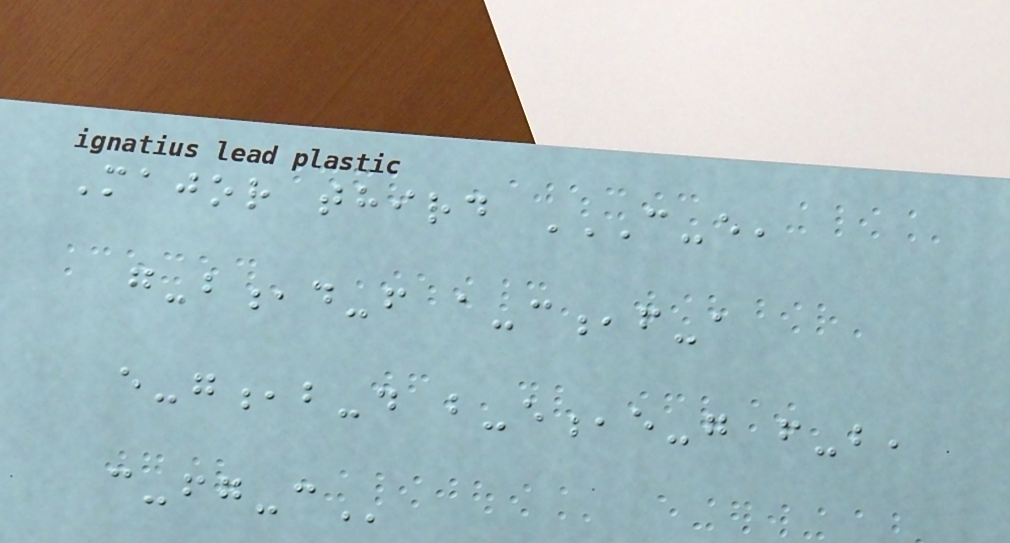Major third C-E,
G-B,D-F A-C,F-A
E-G,B-D B-E,E-G F-B,
C-FG-C
